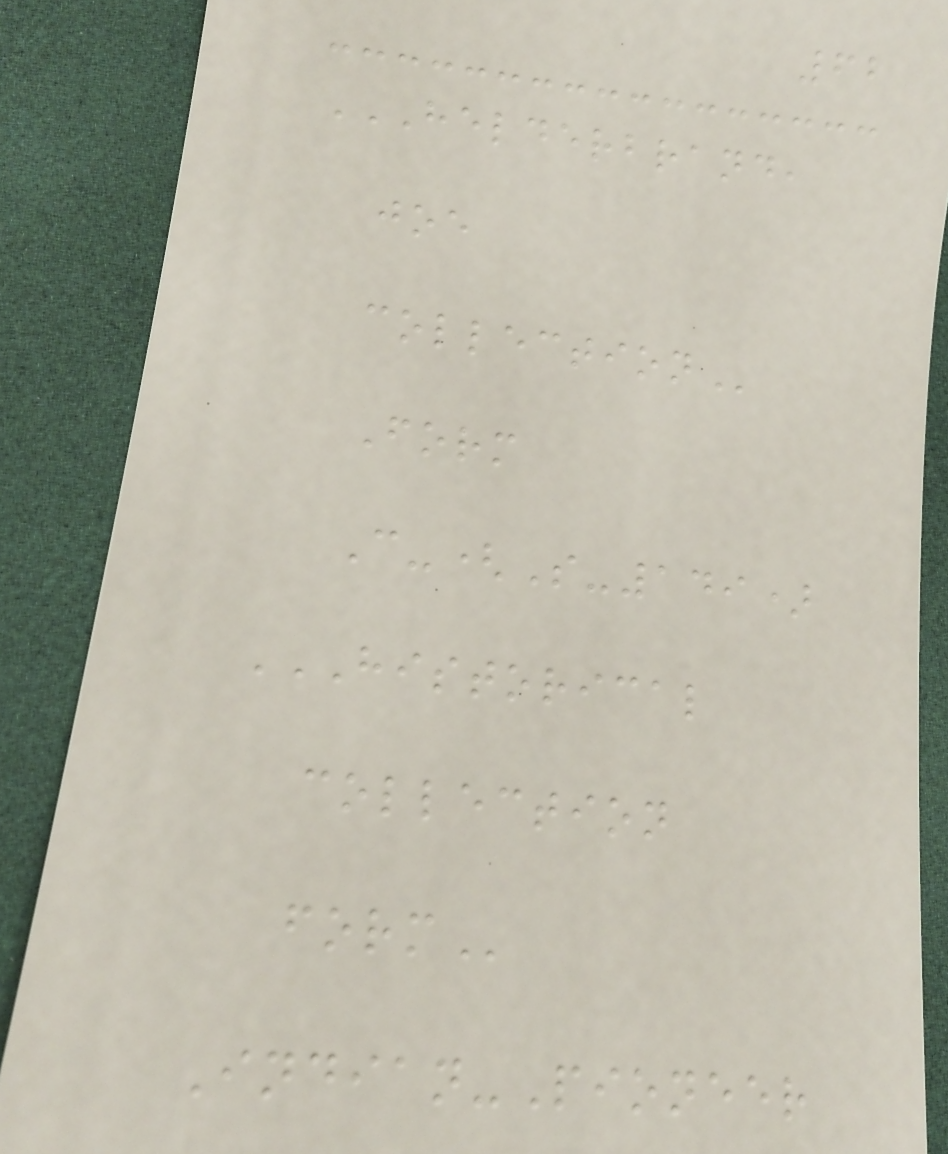62
HELDERBRAND,
JOE
COLLECTION
Form
C-(S-149)
HISTORICAL
COLLECTION
FORM
Indian-Pioneer
